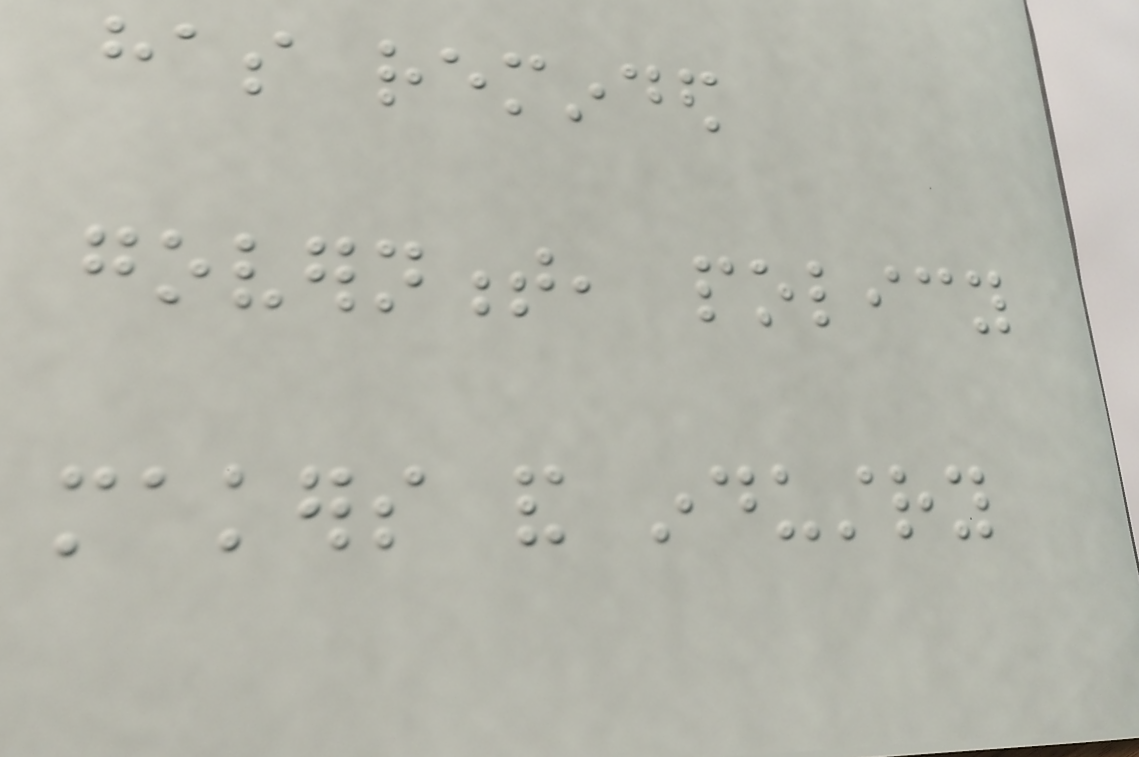has reminded
government, policy
makers and industry
